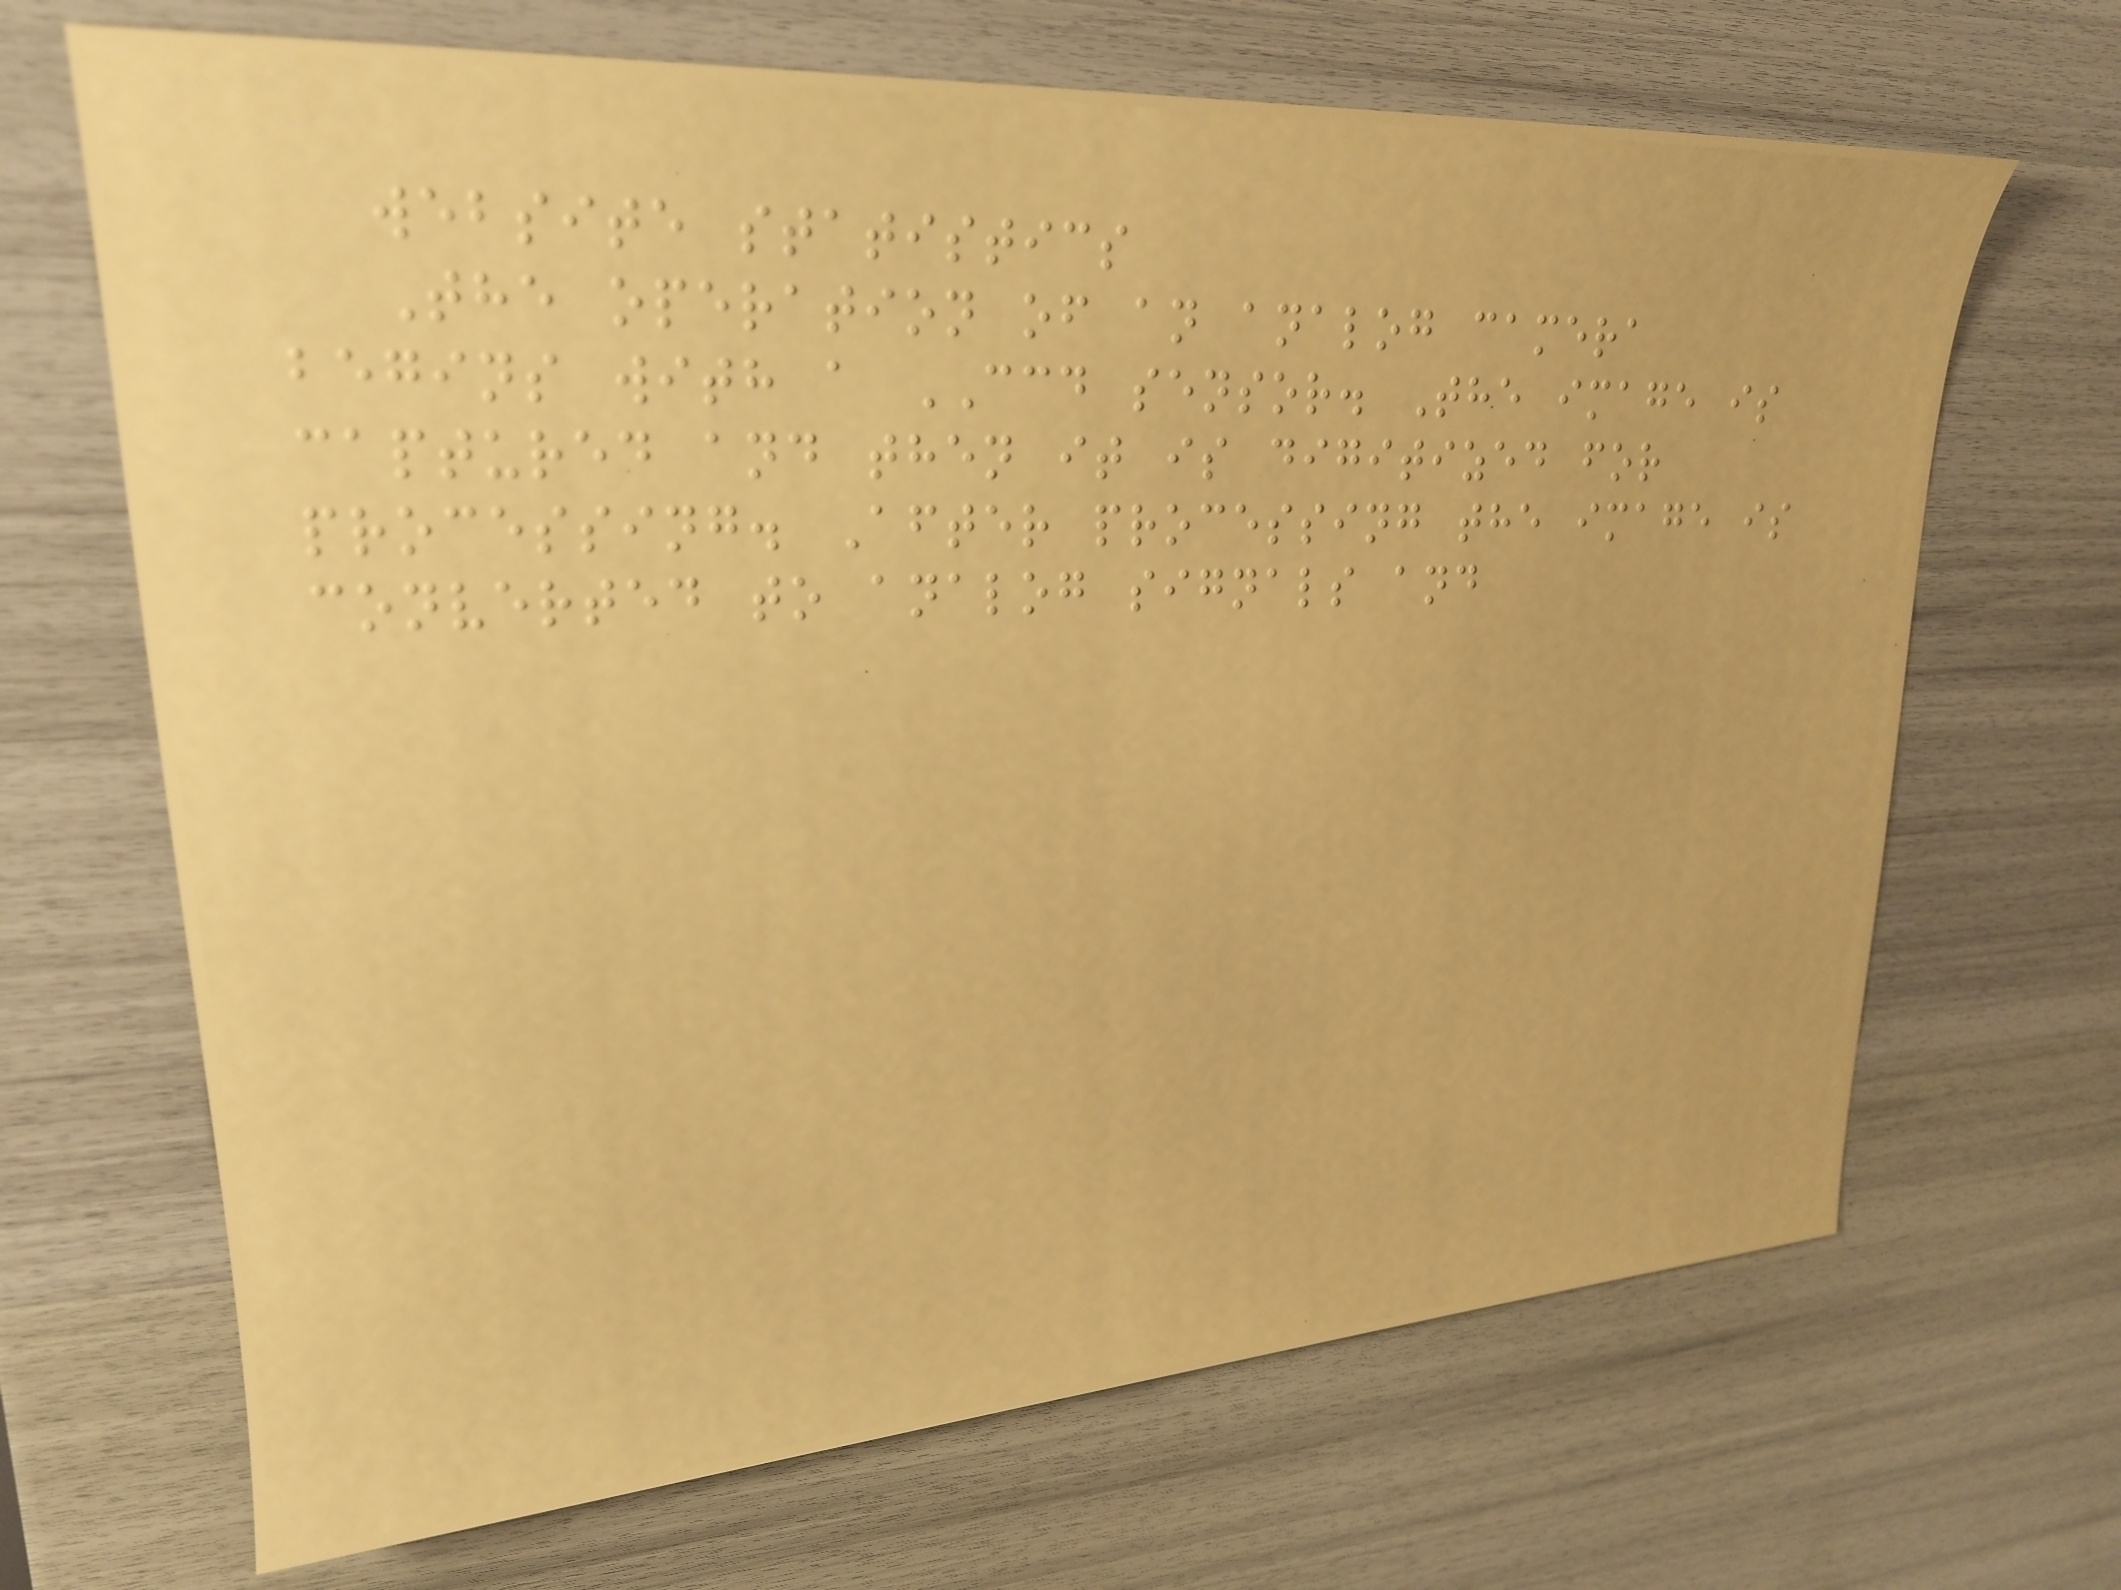website statistics
The operation of an analog camera
begins with a CCD sensor. The image is
captured and then it is digitized for
processing. After processing the image is
converted to analog signals and
